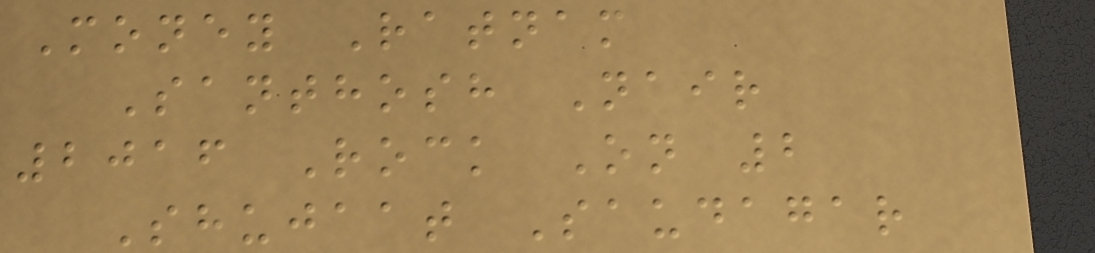Money Ratnam
Santhosh Nair
2016 Rock On 2
Shujaat Saudagar
